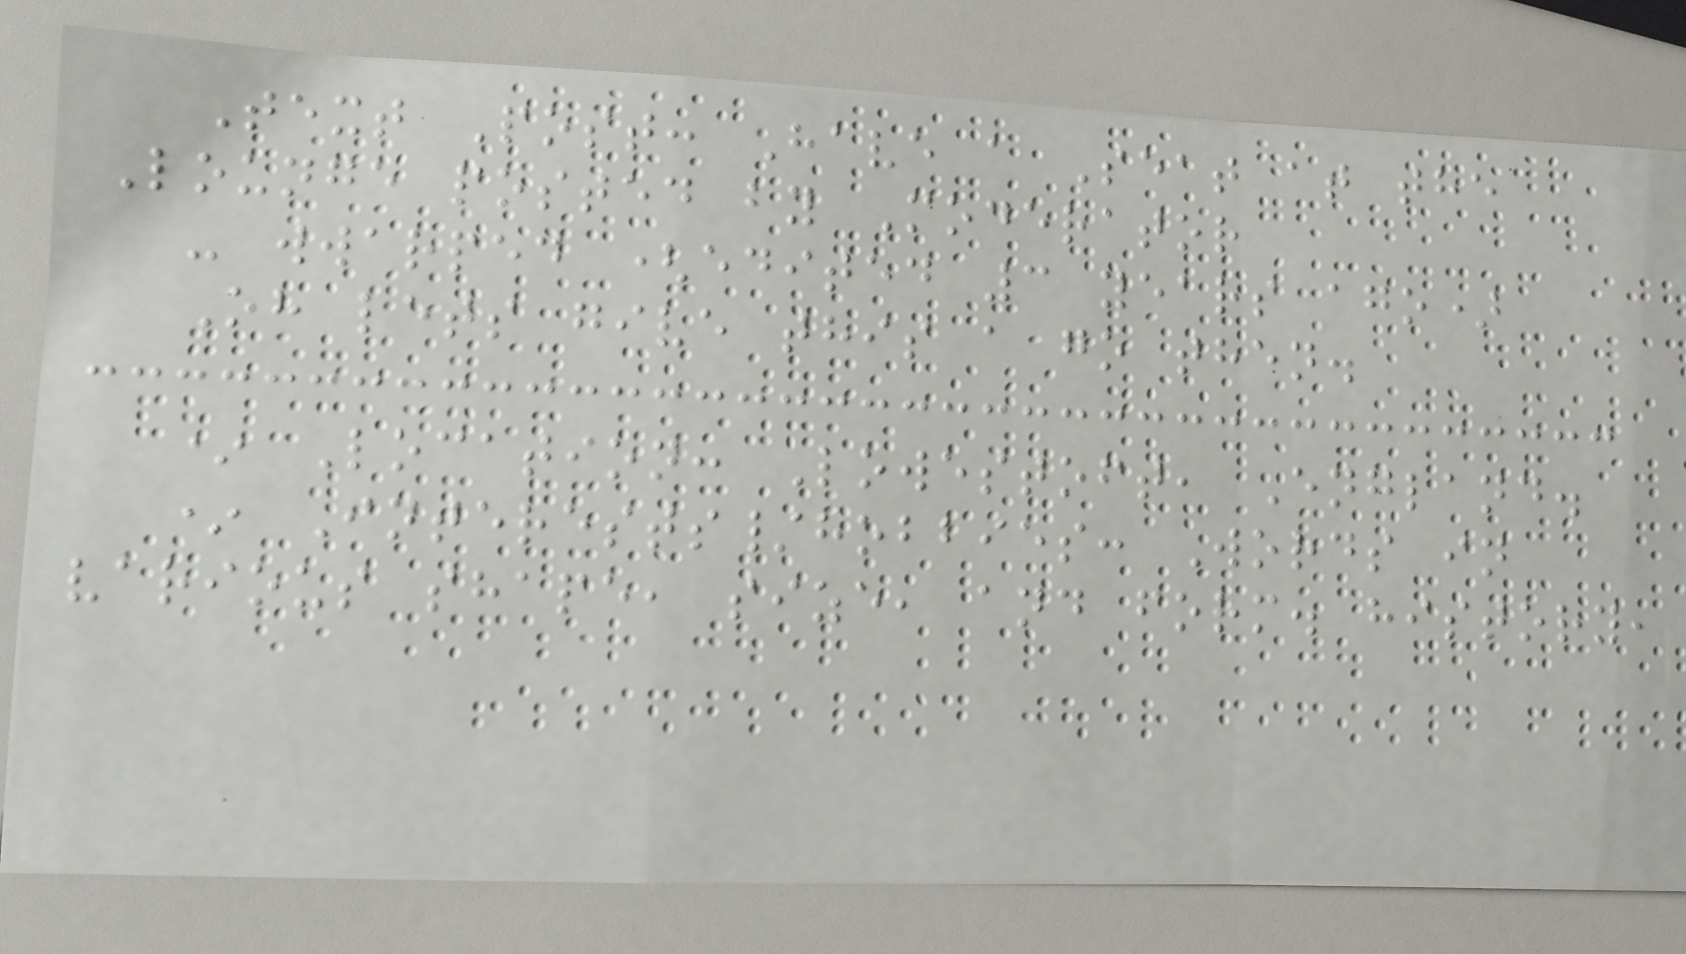Text Post: Have a Seat at the
Lounge posted by Moderator
- wwarped (edited 3 years ago)
Oh lets give this a go then.
* Location: Lowestoft, England.
* Interests/hobbies: Words in
various shape, size, and form. history,
